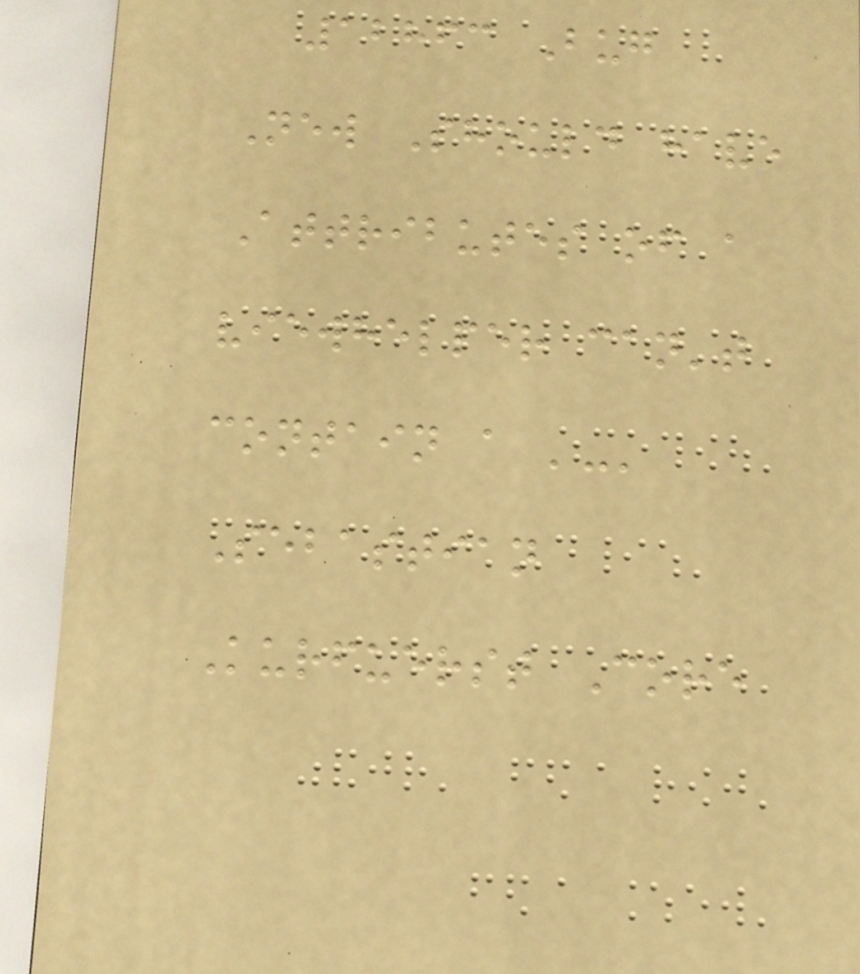12863 Bug
New Should have
Attributes of a
viewhelper can't
contain a '-'
Sebastian
Kurfuerst Core
